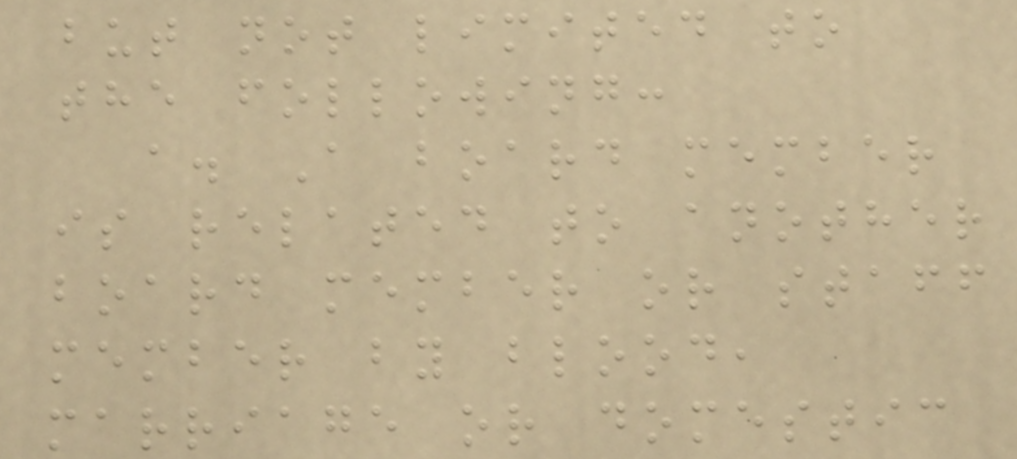but not limited to
the following:
a. A board member
is related to another
board member or staff
member by blood,
marriage or domestic
